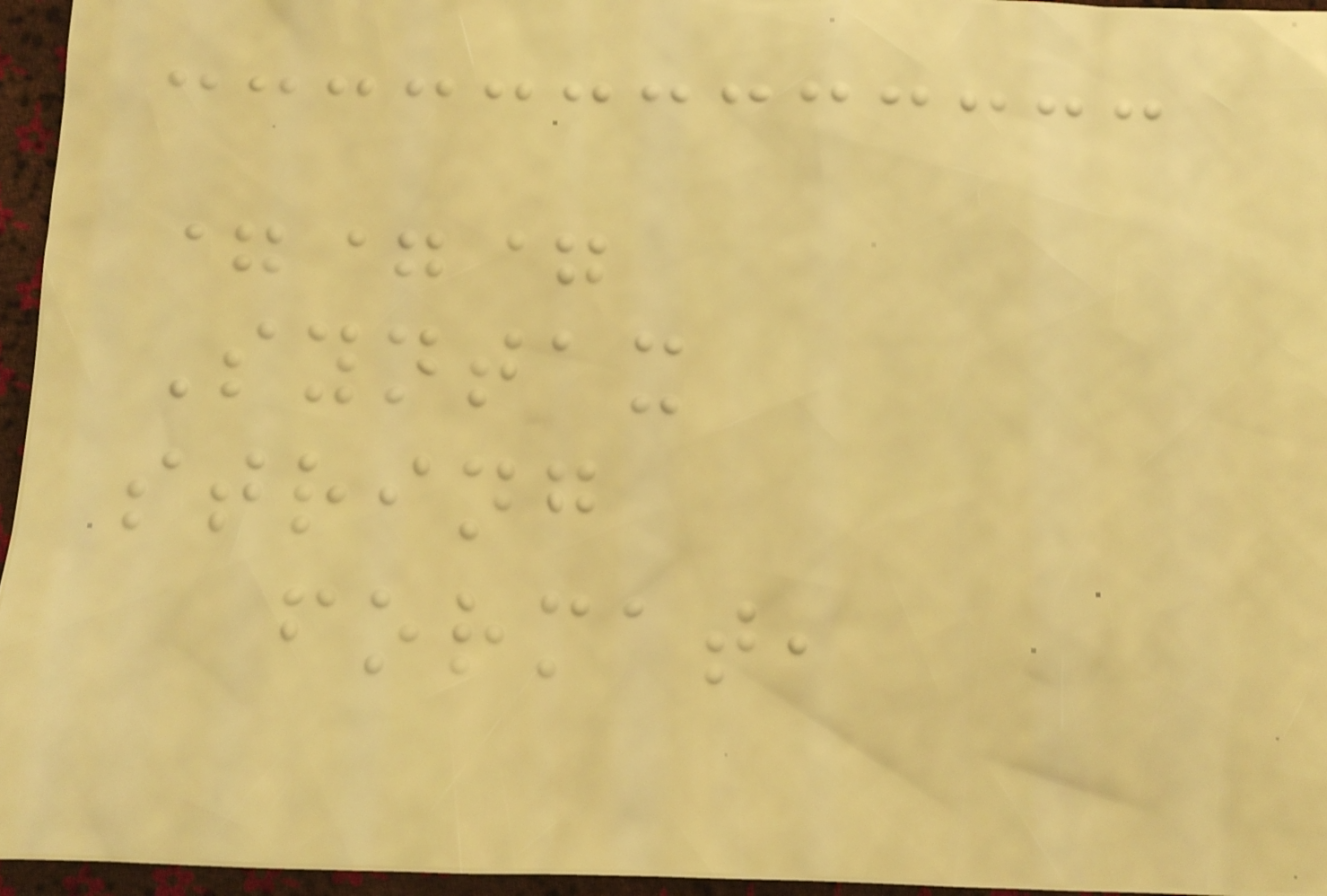===
Syntax
string
format,
